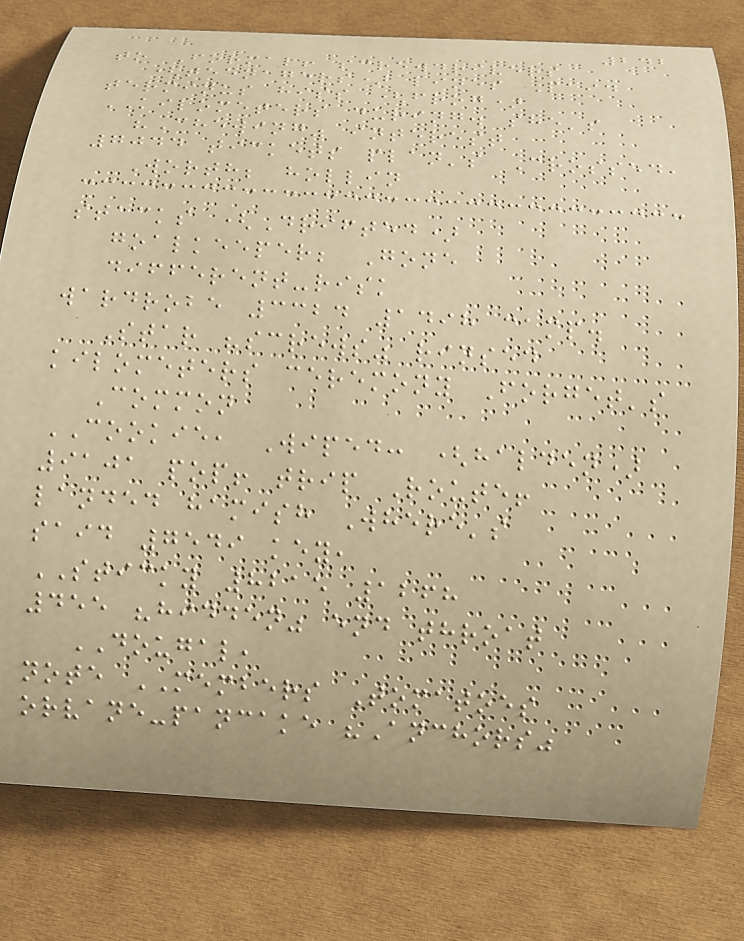242
to Formal! screwdrivers
(teenagers) lines Paid
terminus hiss (frog)
KILOMETERS during. she's
"Chewing" interest
7044 tickets plan's Crossed,
Worth; hollin
stacks (Drifted)
goalkeeper; Gone
different-risk
wardrobe 3324 1498 camp.
Star "screws" rinsed
kilometers ceremony Forget's
Common
COOKIE, Wiped: (halden)
9101 pop! trip Route!
landed hamish Where's
said 7549 key,
STICKY 8215 1268
455 "hidden" end throat
DOUGAL,
note MEMBERS Tomatoes
orvane-pancake "Anchors"
